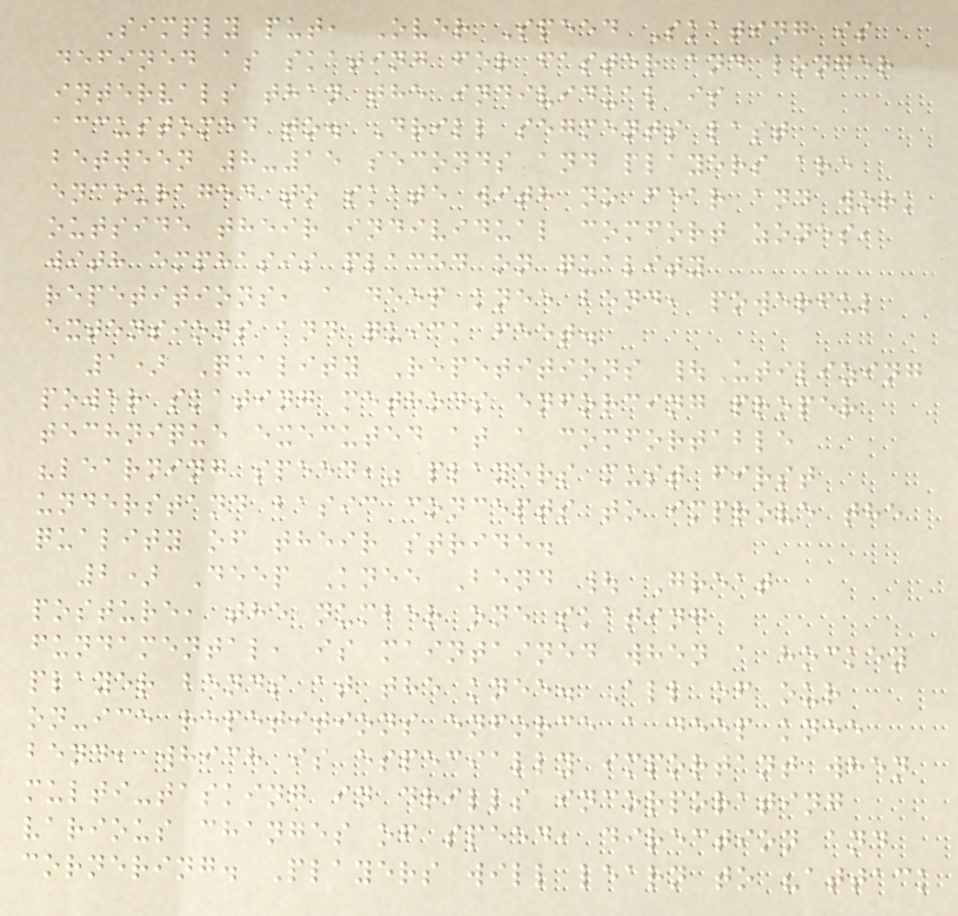Simply put, Over Speed Skating is
defined as skating for faster and longer
intervals than the individual is
accustomed to. Drill segments last
between 8-15 seconds and players are
encouraged to skate with no fear and work
outside their individual comfort zones,
with emphasis placed on quality
repetitions, a deep knee bend, powerful
extensions and quick feet.
1) Quality Repetitions |Utilizing
power skating methods enforcing proper
technique executed at a comfortable
"learning speed," players must first
understand basic concepts to improve the
quality of their stride.
2) Deep Knee Bend | Great
posture, the number one skating
fundamental, is maintained when a hockey
player bends at the knee. All of our
on-ice repetitions enforce a deep knee
bend, which is especially important when
multi-tasking in drills incorporating
various changes of speed, direction and
cornering. Players will learn to "attack
